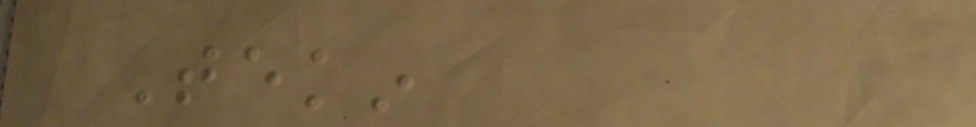Tekin
